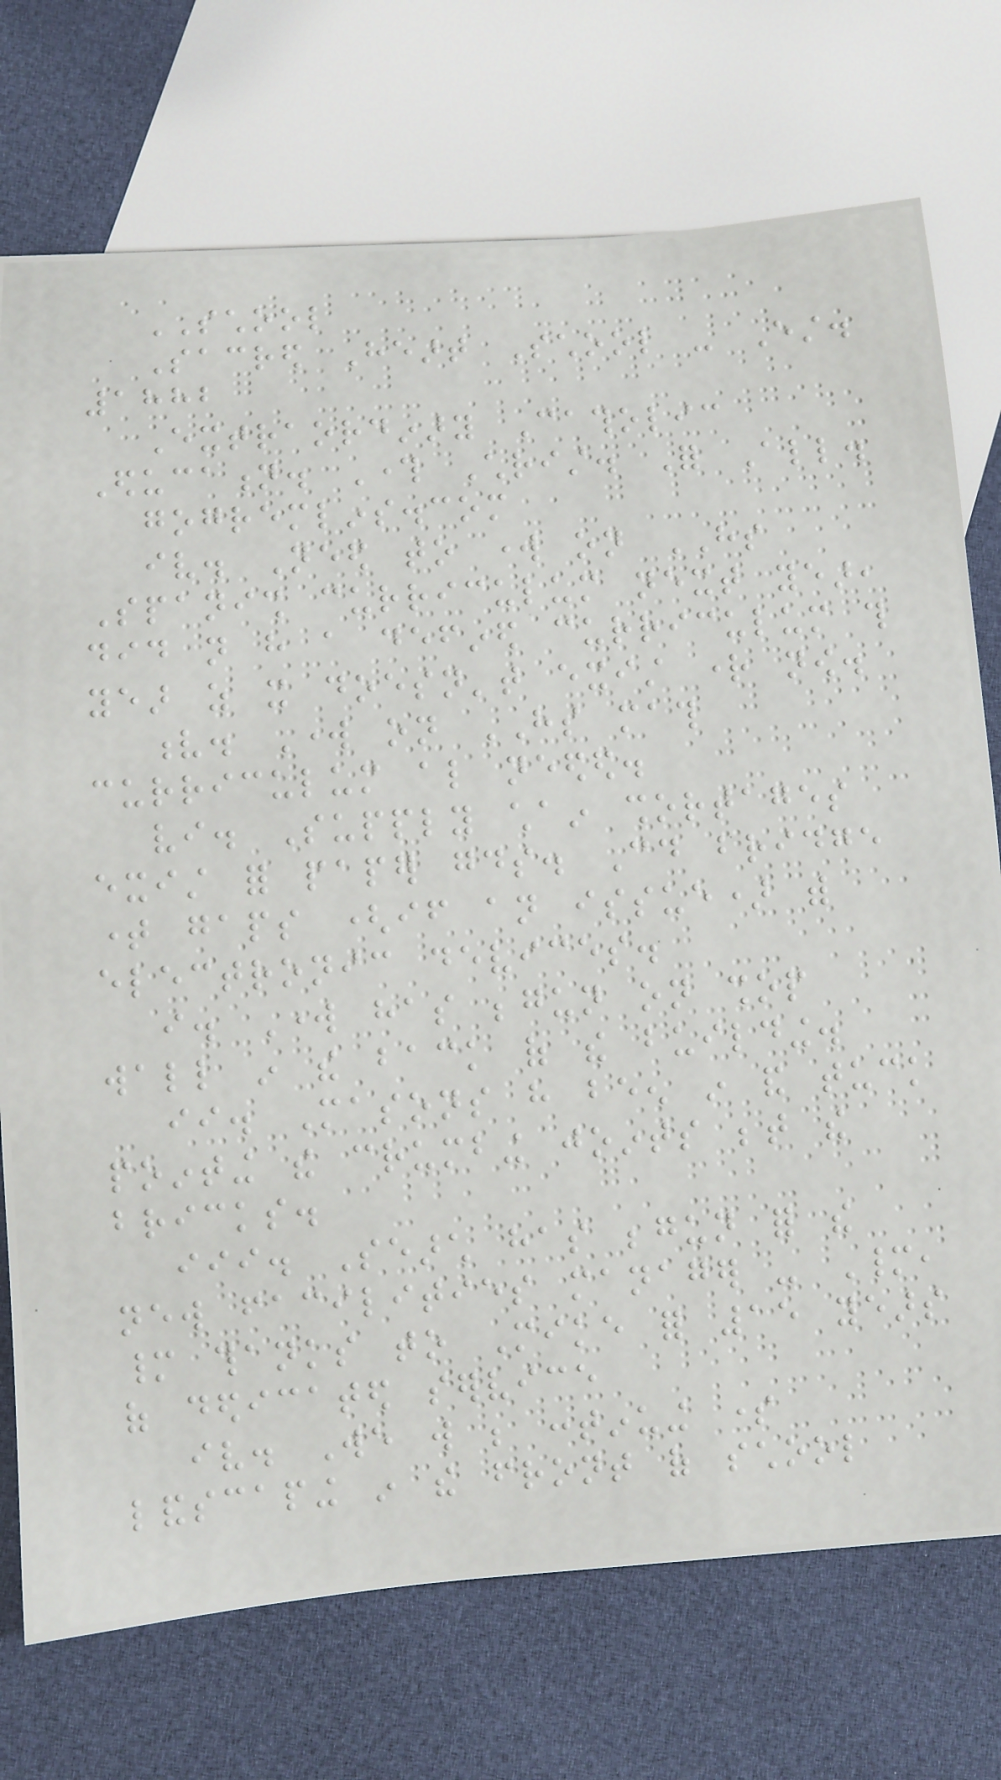SCHOOL
Sacred Heart School - Est.
1882
Extraordinary Catholic
Education. Through Christ. For All.
gogremlins.com
iv. Need to work on HS
Spanish curriculum next year,
did not have a defined curriculum this
year as it doesn't exist right now.
v. Work on HS math
curriculum also needed.
vi. Supply chain shortages
exist for paper goods. Could bridge
time gaps (if an issue) with
electronic devices.
i. Work has begun on shop
wall in the back of the building.
ii. Masons have been in and tuck
pointing the crumbing joints between the
bricks.
iii. Search has begun for the
new facilities manager - Many,
many thanks to Mike for 15 years
of dedicated service
iv. We will be continuing some
landscaping in the front of school
